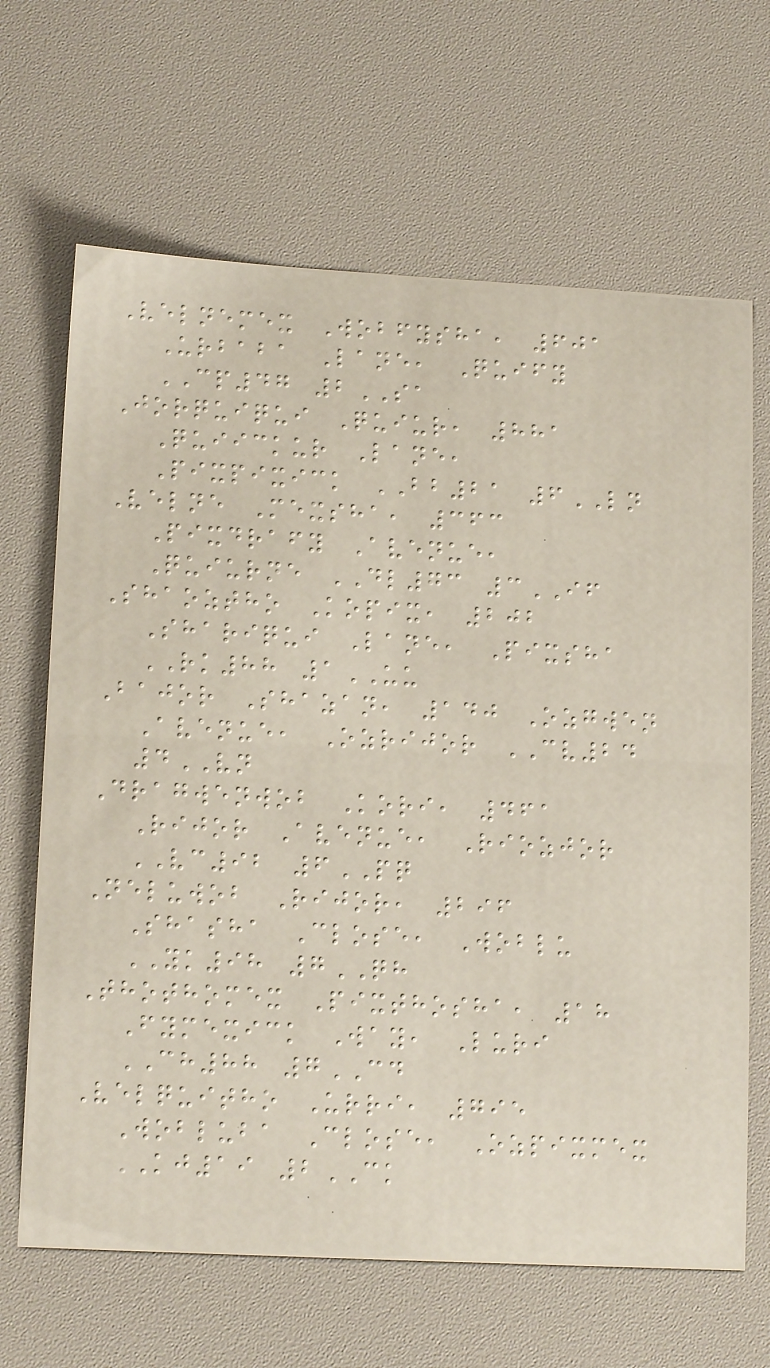Velnemex Wobfysha, 601
Urbaba Lane, Quify
CP47 2SA
Jorquiqui Quiur, 881
Quiickur Lane,
Pixpixick BB21 6LN
Velne Mexsha, 363
Pixdrafy Avenue,
Quiurne DL73 3IF
Shaoztho Kopix, 202
Shariqui Lane, Pixsha
RK88 1UU
Bajor Shazan, 140 Ozgwen
Avenue, Ozrijor CV24
4VN
Dragwenwob Kori, 461
Rijor Avenue, Riozjor
VC92 6PQ
Neluwob Rijor, 296
Shasha Close, Woblu
YK98 7QH
Thothomex Pixthosha, 18
Fymexick Way, Luri
CH88 7CD
Velquitho Urri, 795
Wobluba Close, Ozpixmex
KJ19 2CK
